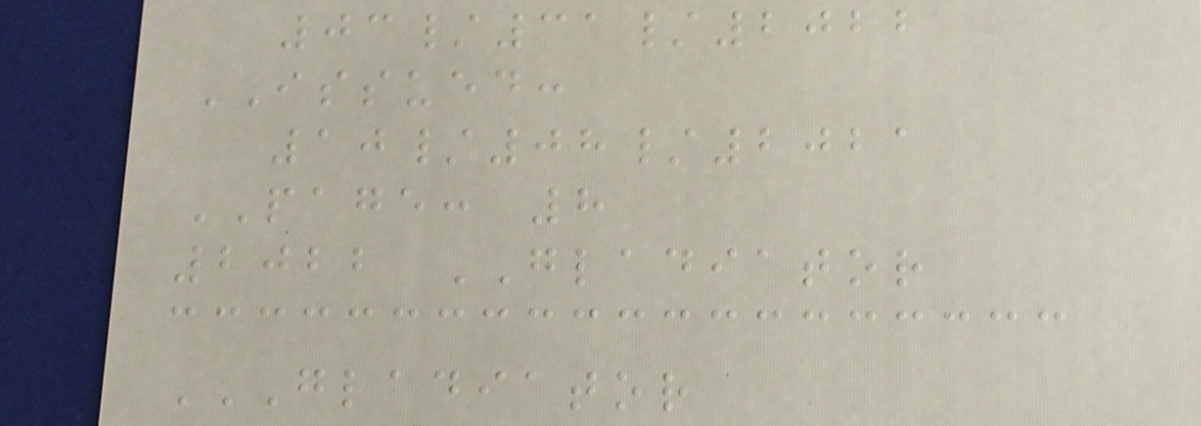03/31/2022
ISSUED:
10/08/2021
PAGE: 8
2022 GLADIATOR
GLADIATOR
